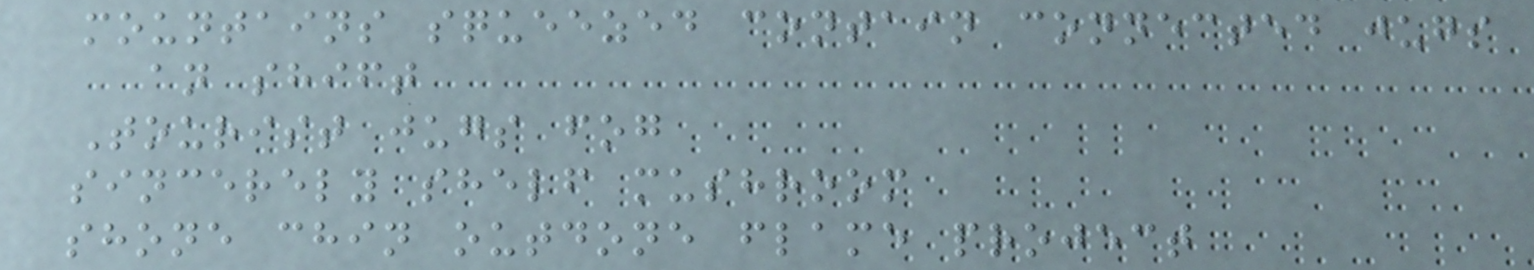mountains squeezed contain connected jugs
an shift
Tourist jugs fog
sincerely shelf mushroom
shone chin outdone flame project
